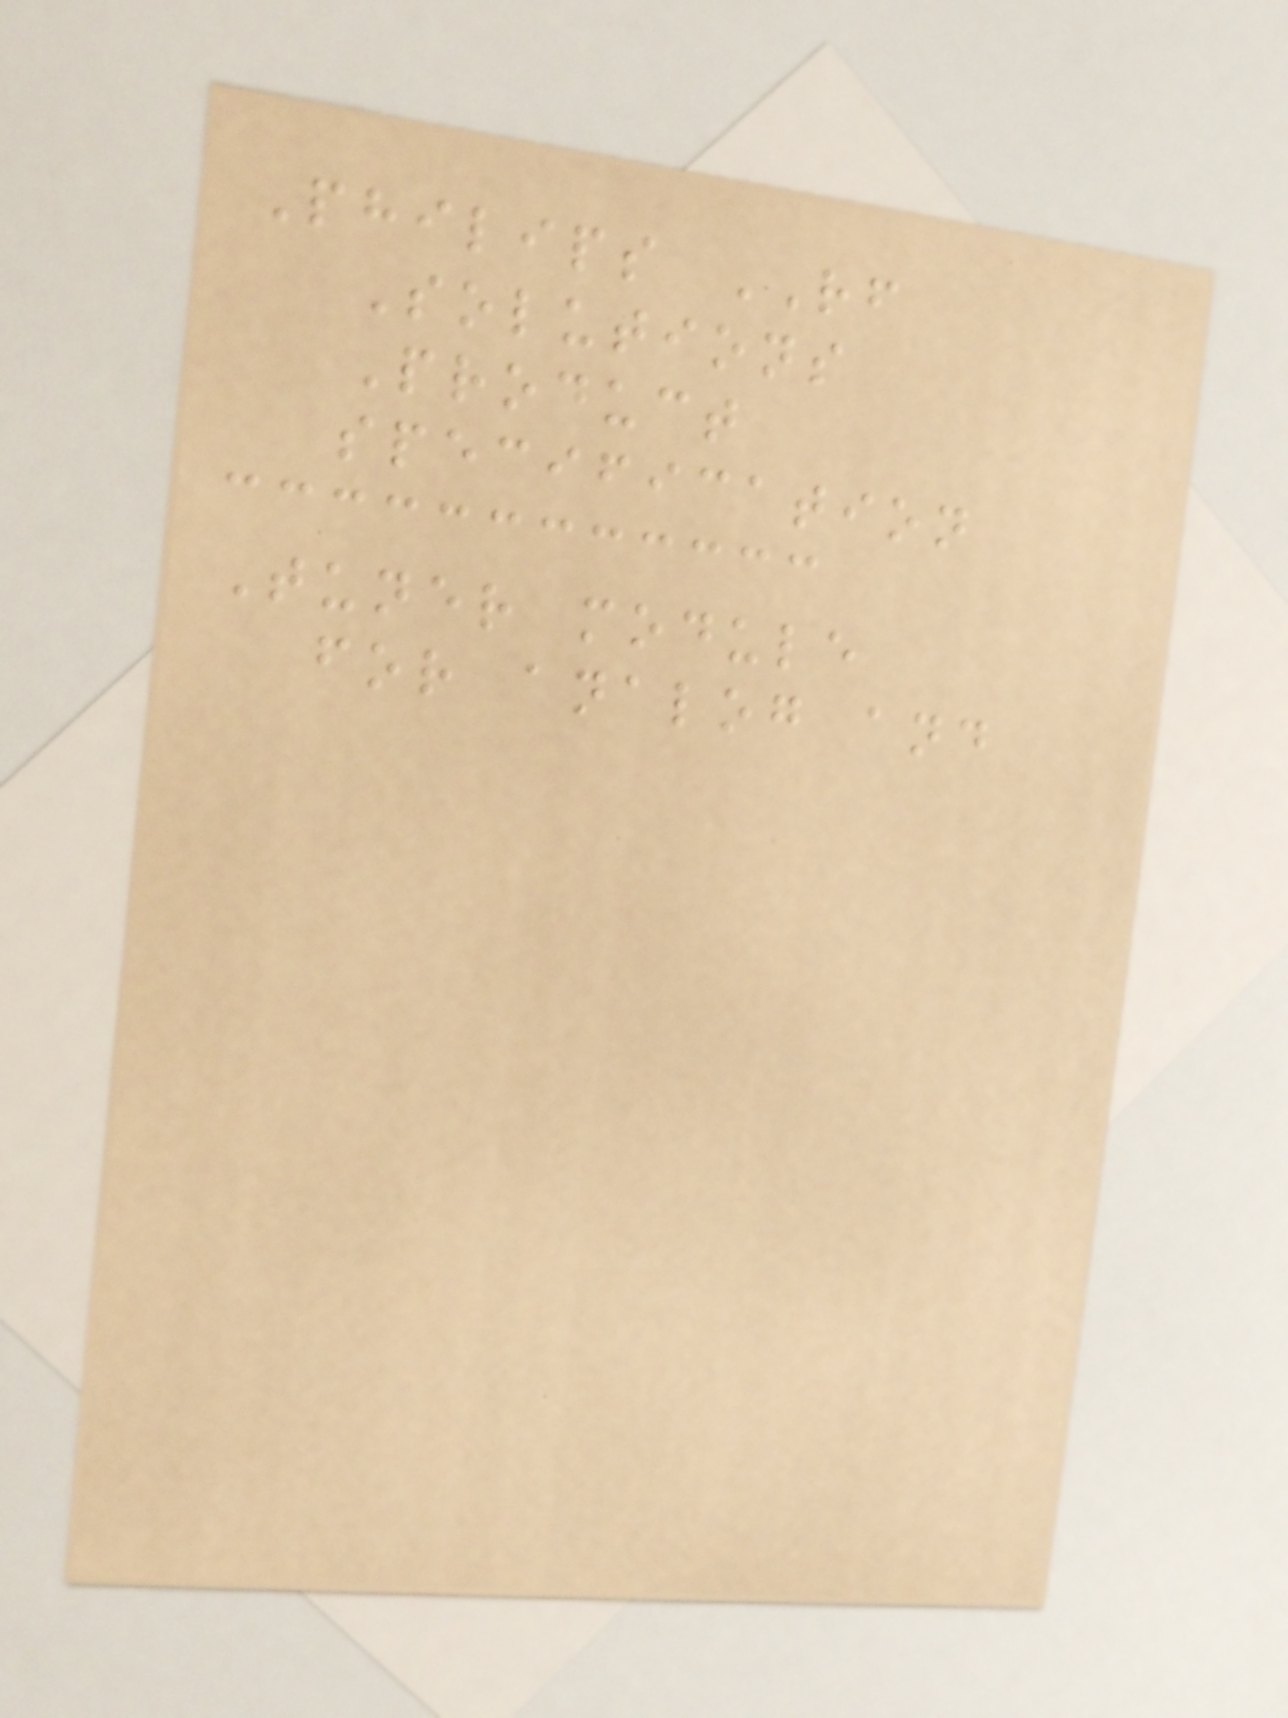Philips RF
Solutions
Product
specification
Tuner module
for analog and
